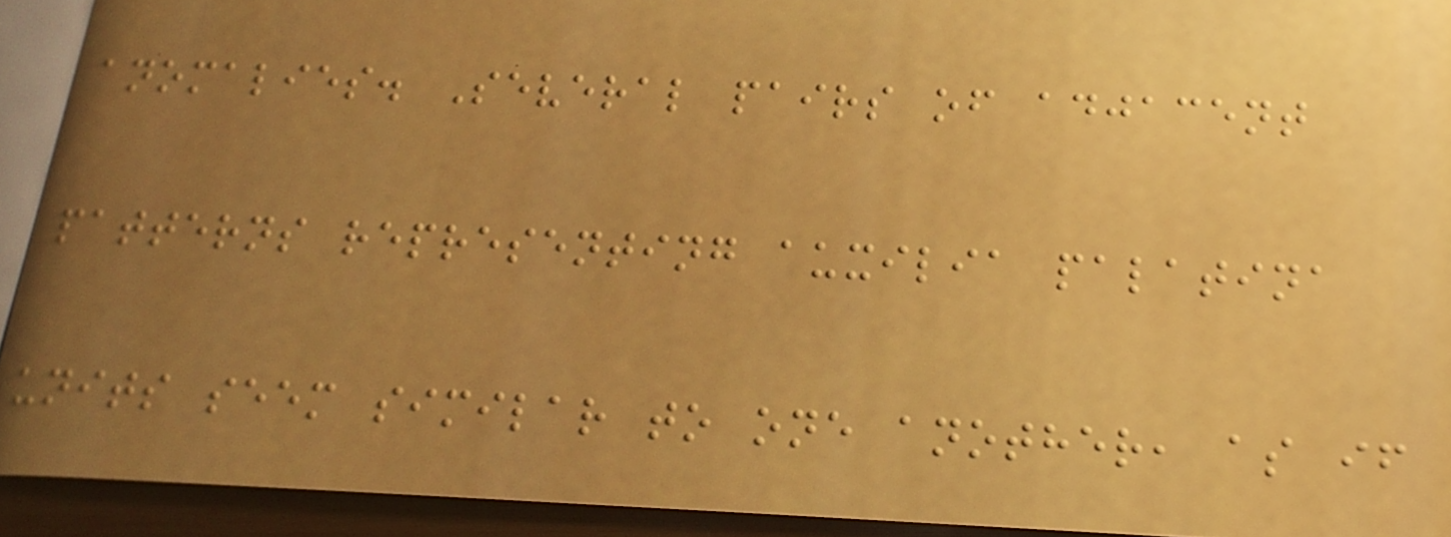anomalies. Several pairs of adjacent
patterns representing auxilia palatina
units seem similar to one another, as if
